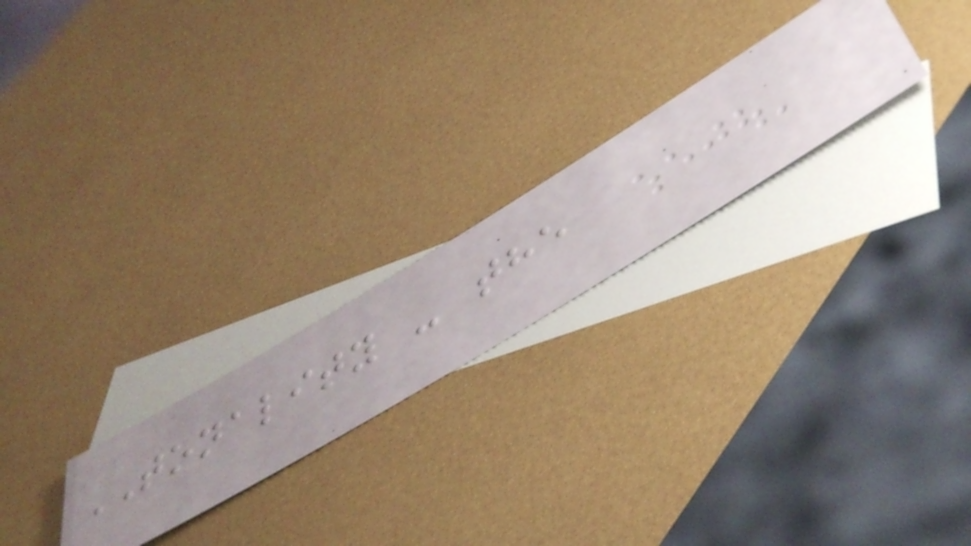TONALITY - the
